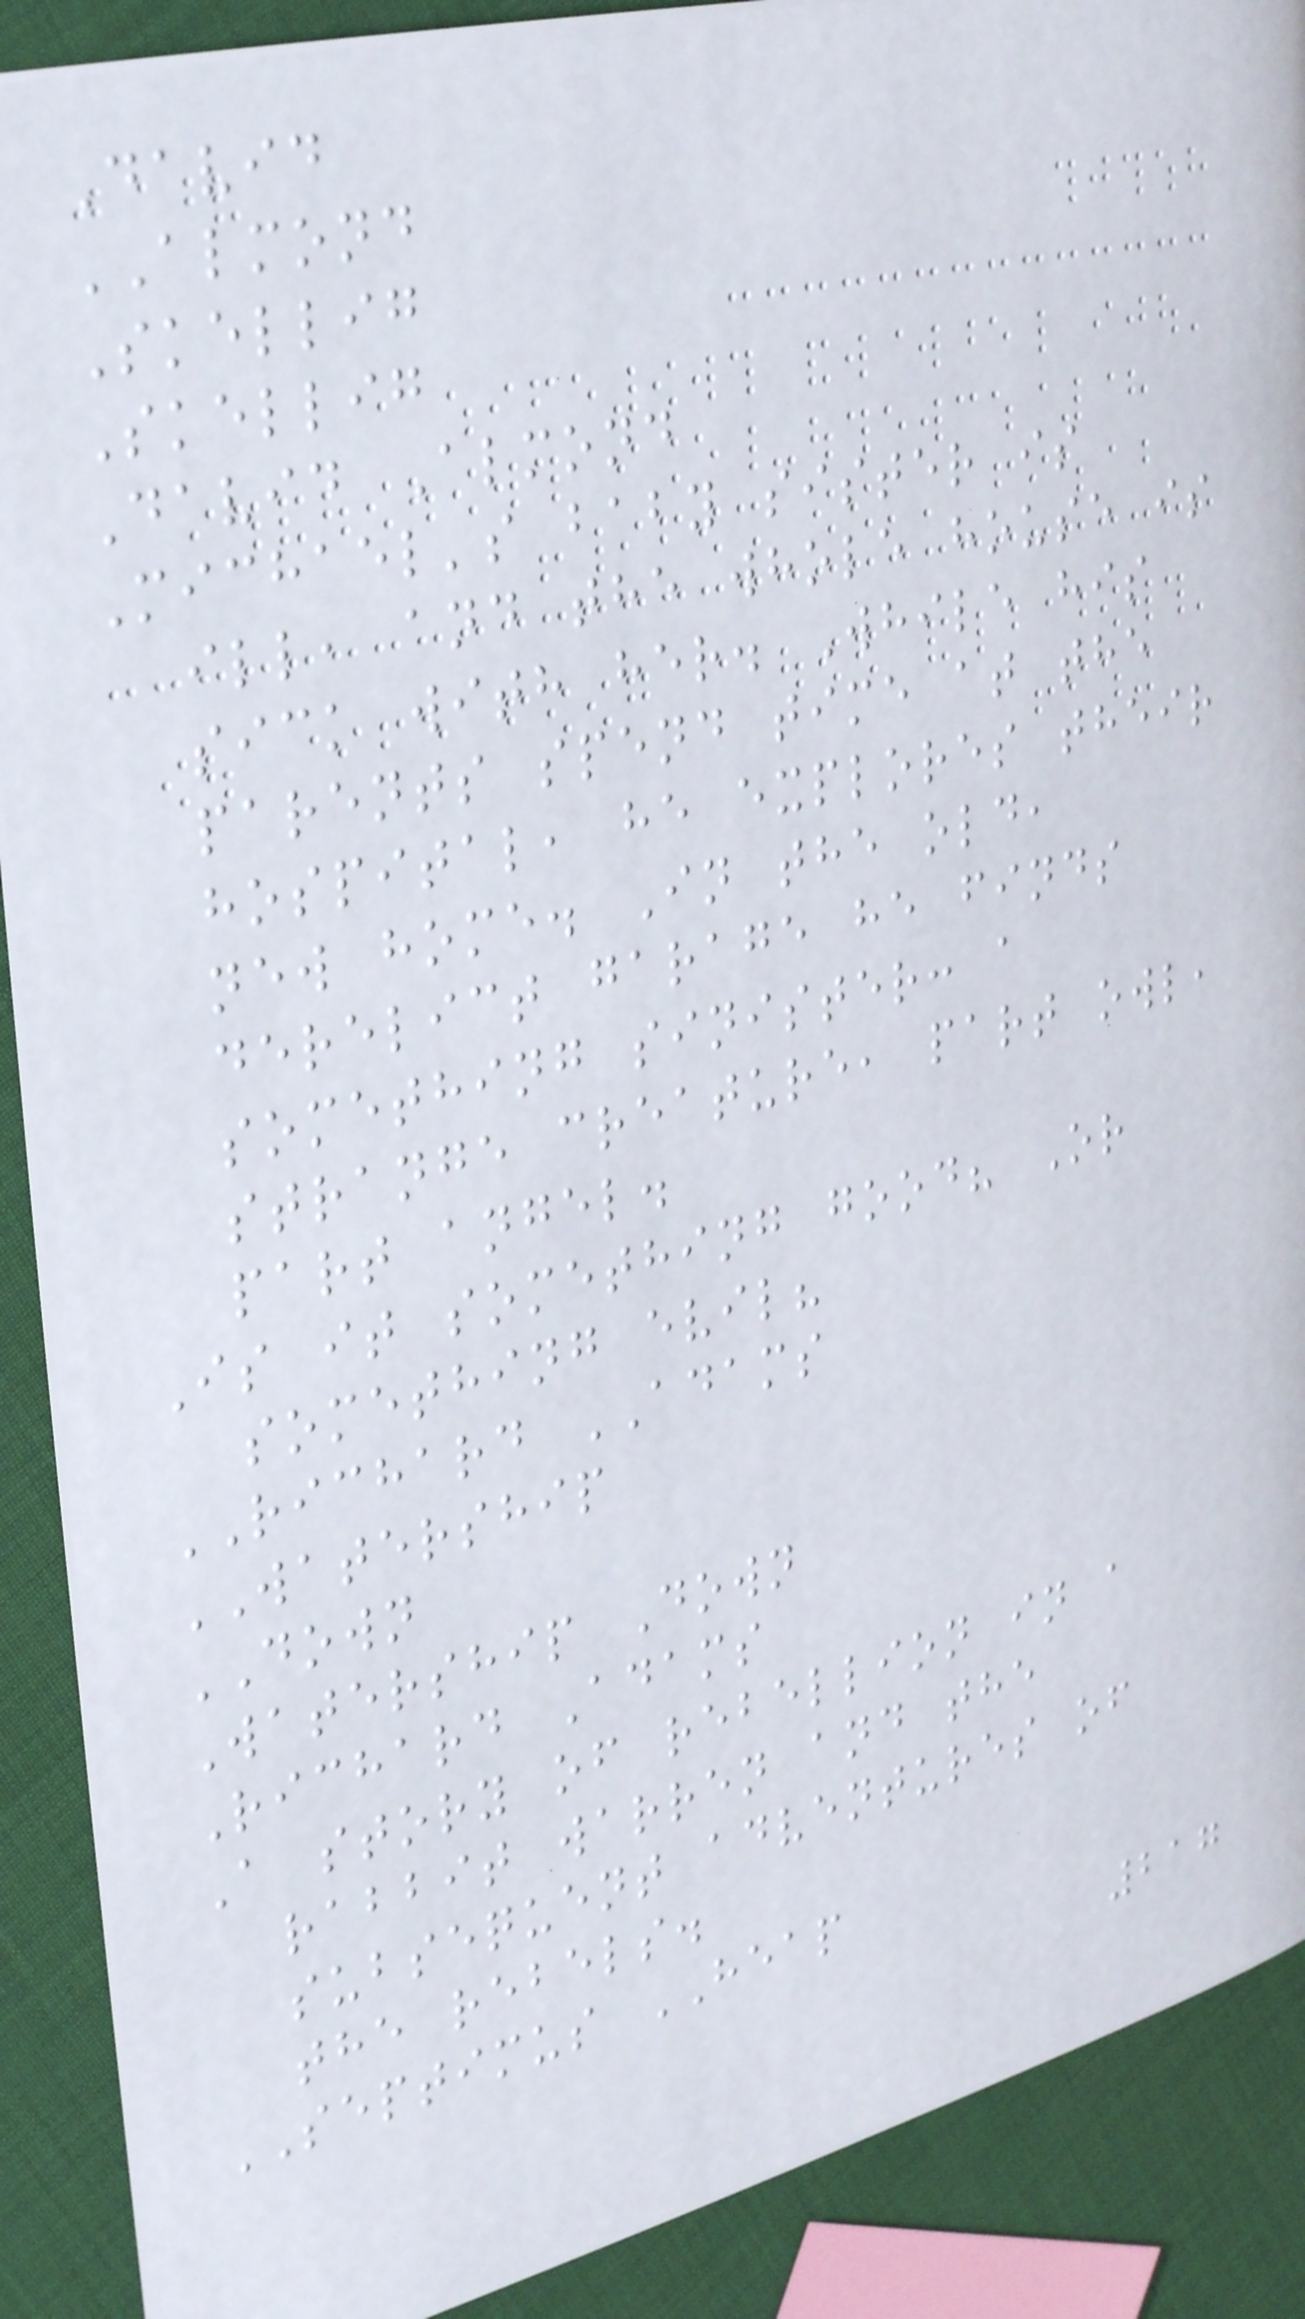David
ALMOND
Skellig
Skellig
David Almond
Michael's baby sister is
ill, and the whole house is
sick with her. While his
parents spend time at the
hospital, he explores their
new home. In the old,
derelict garage he finds
something sinister: a
strange creature, part owl,
part angel.
Is it something good? Or
something evil?
RICHARD ADAMS
WATERSHIP
DOWN
Watership Down
Richard Adams
A story of rebellion in a
rabbit warren and the
subsequent adventures of
the rebels.
SEPTIMUS HEAP
217
